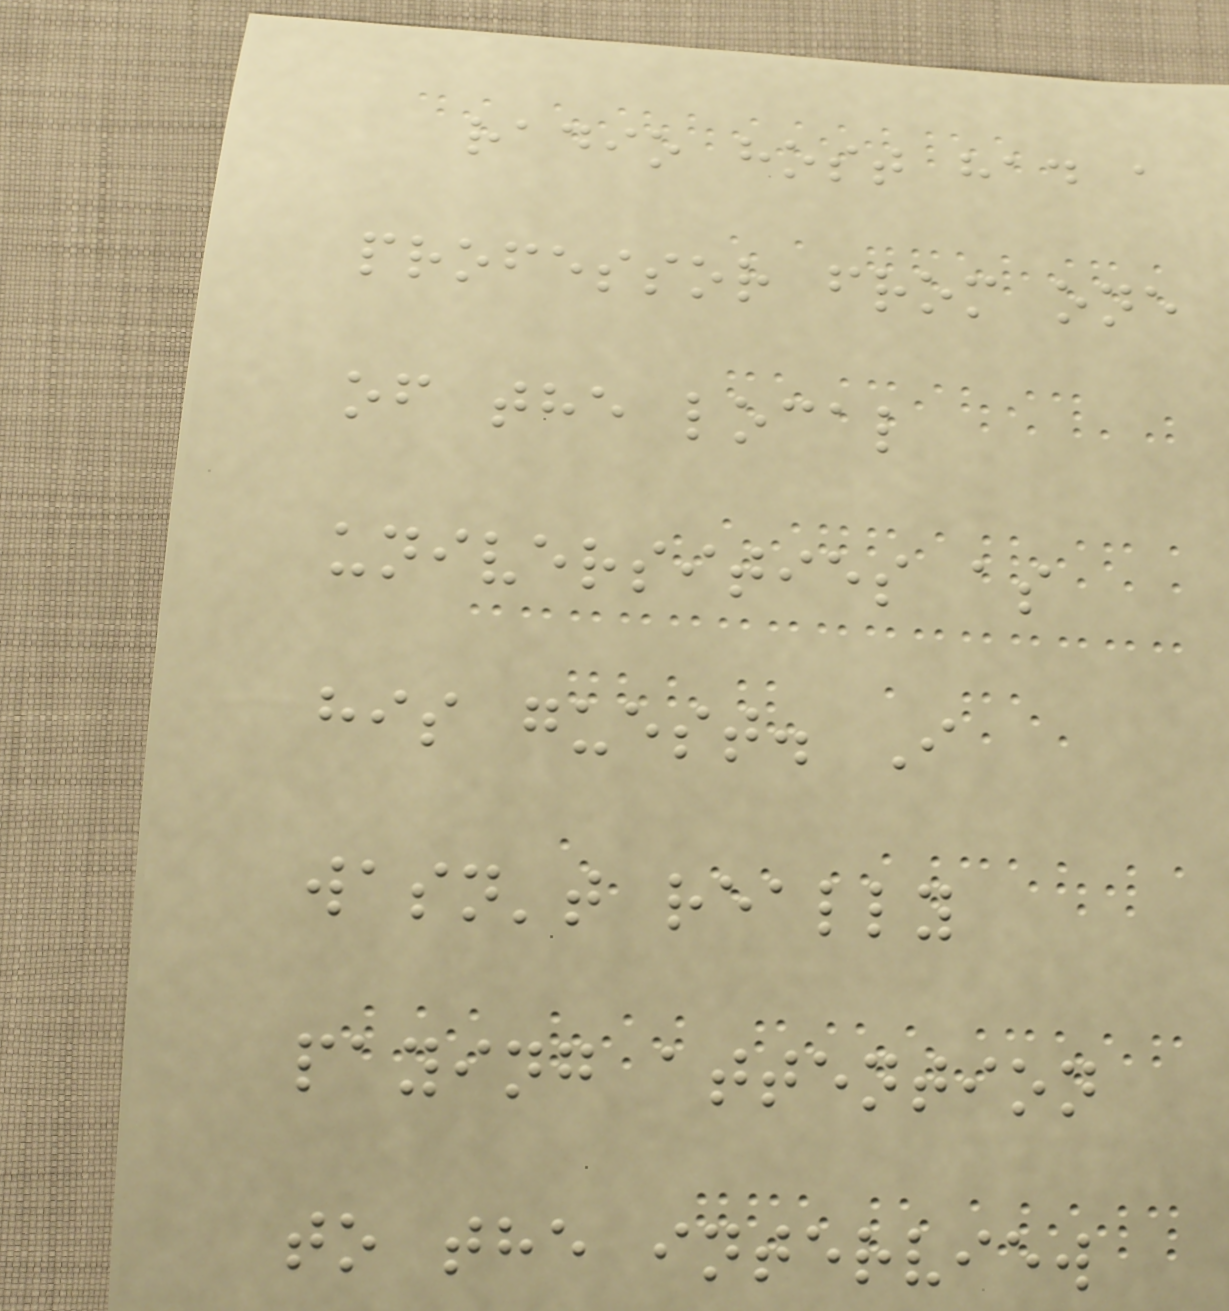radio host had a
professor from one
of the local
universities as
his guest. I
wasn't really
paying attention
to the interview
